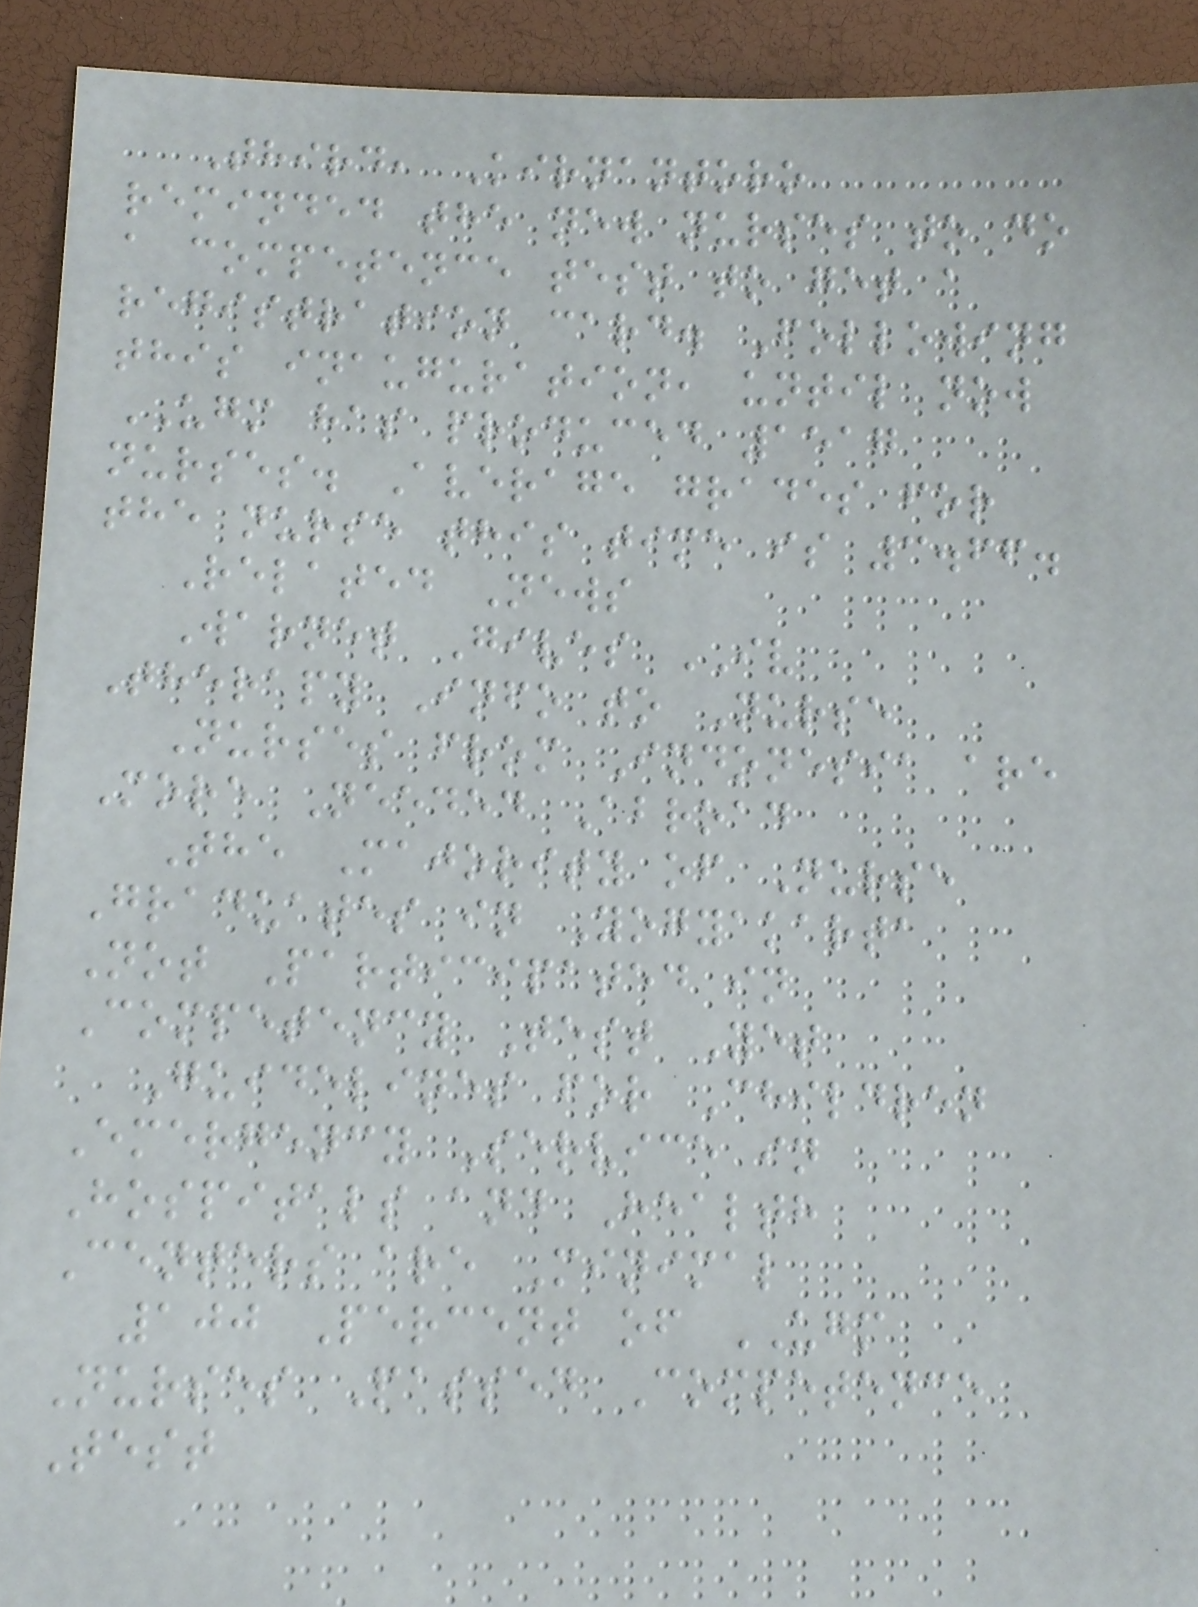Third, Kirnantoro
reminded the new nurses to do
a competence test to get a
registration card. Following
this inauguration, until now
UGM has produced 1517
nurses. Average grades for
the nurse this time is 3.66.
Related News
Warnet Gives IV
Therapy Info to Nurse
Nurses from Indonesia are
More Needed Abroad
The Majority of Nurse
Graduates in Yogyakarta
Not Participated in
Competency Test Yet
Guidelines for Children
Emergency Service in
Hospitals and Health
Centers are Minimal
100 Percent of UGM
Nurses Passed Competence
Test
